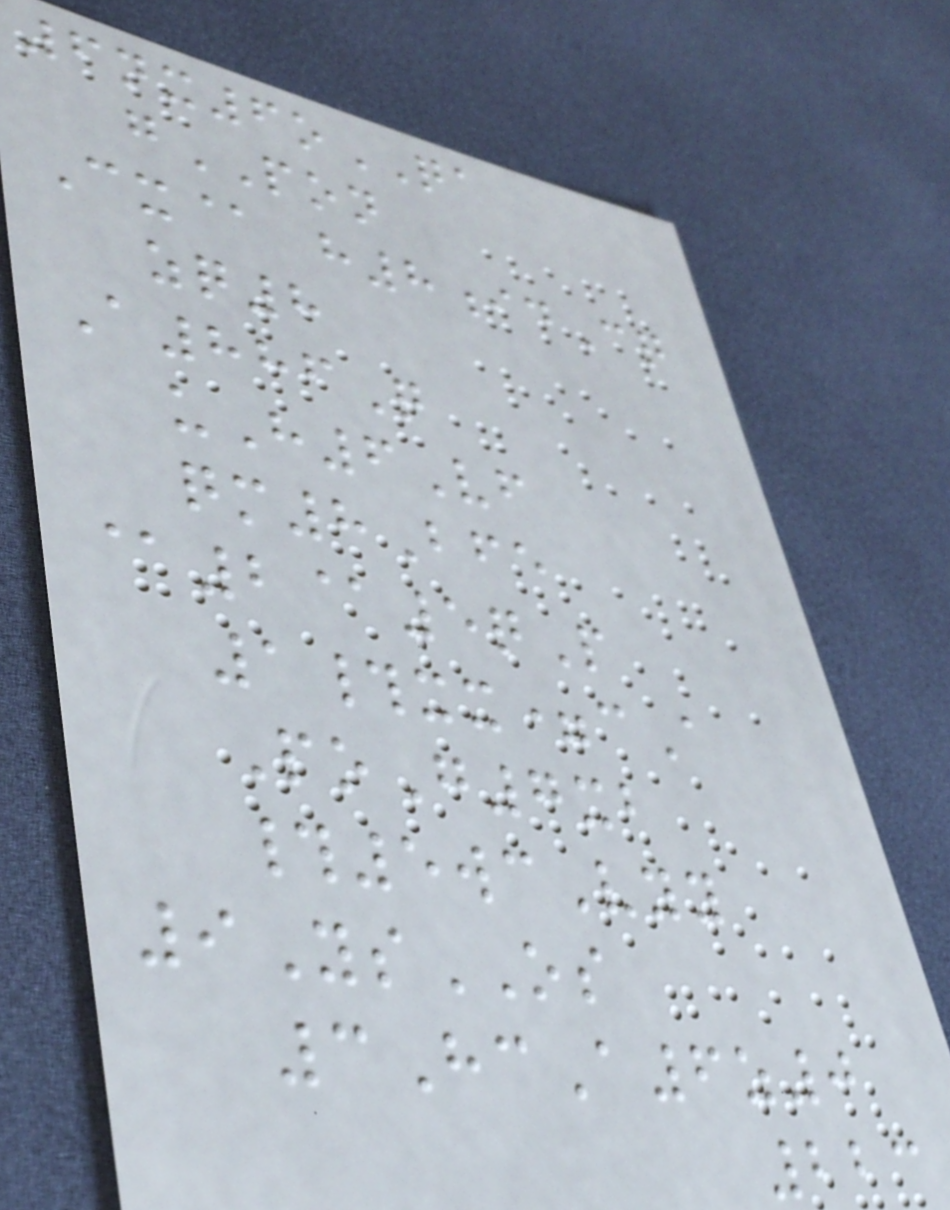6nx6oQA
gPON
Cx@ h8idCq
zq8
A886Q
uH6Vf
qm8Bfe
@2@5qP
1#xx=cA
PoG7xb
#5wcVyy
9YsOS
3HcA6z0
223
